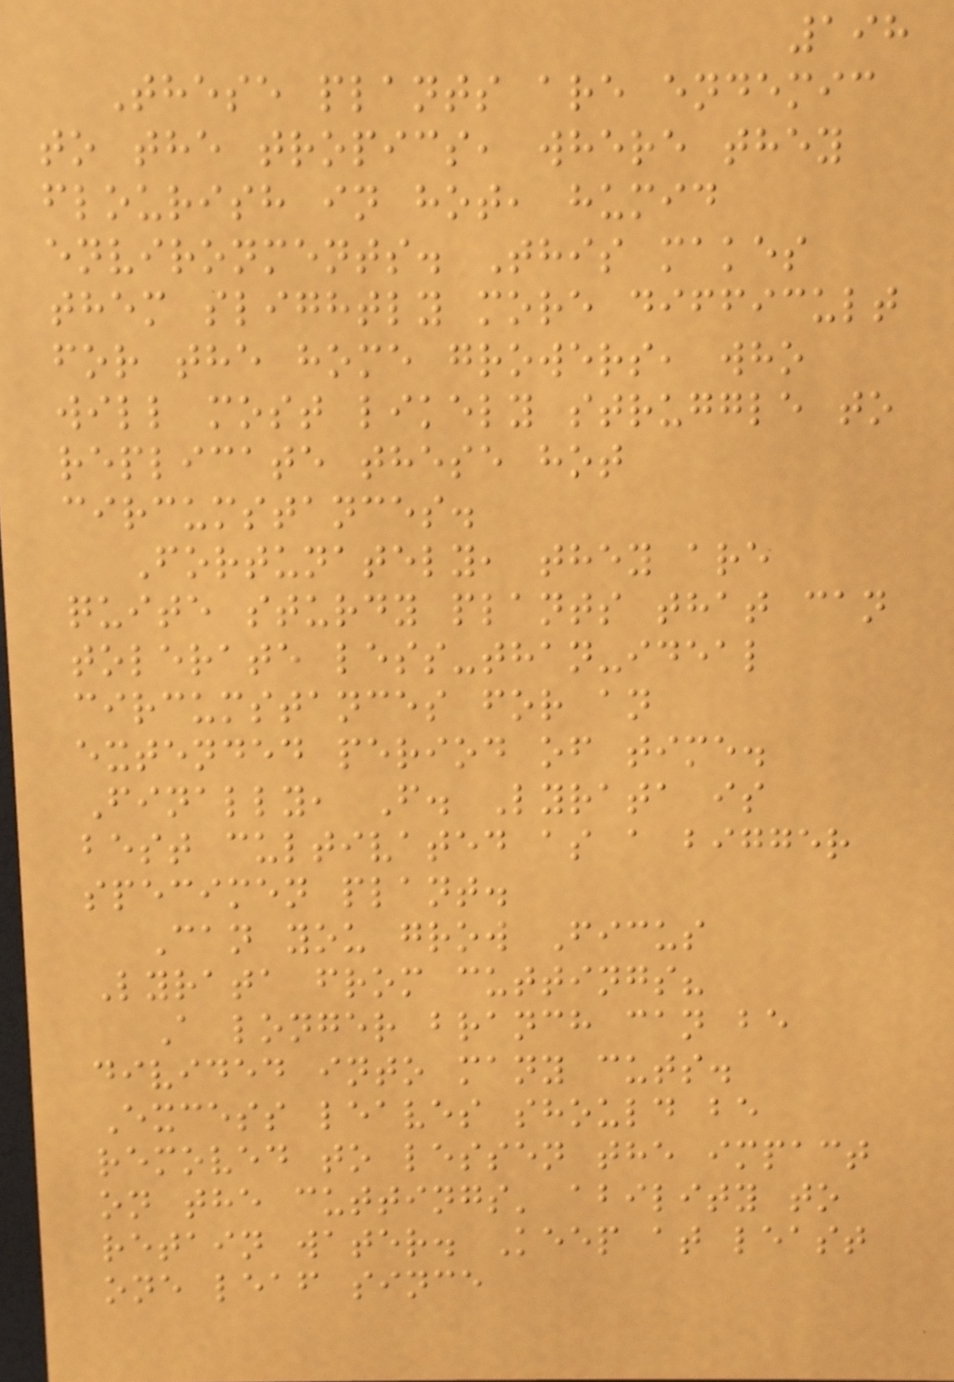198
These plants are endemic
to the tropics, where they
flourish in hot, humid
environments. This makes
them slightly more difficult
for the home growers, who
will most likely struggle to
replicate these hot
circumstances.
Fortunately, they are
quite sturdy plants that can
tolerate less-than-ideal
circumstances for an
extended period of time.
Finally, F. Lyrata is
best cultivated as a bigger
specimen plant.
Can you grow Ficus
Lyrata from cuttings?
A longer branch can be
divided into many cuts.
Excess leaves should be
removed to lessen the impact
on the cuttings' ability to
retain water. Keep at least
one leaf since
